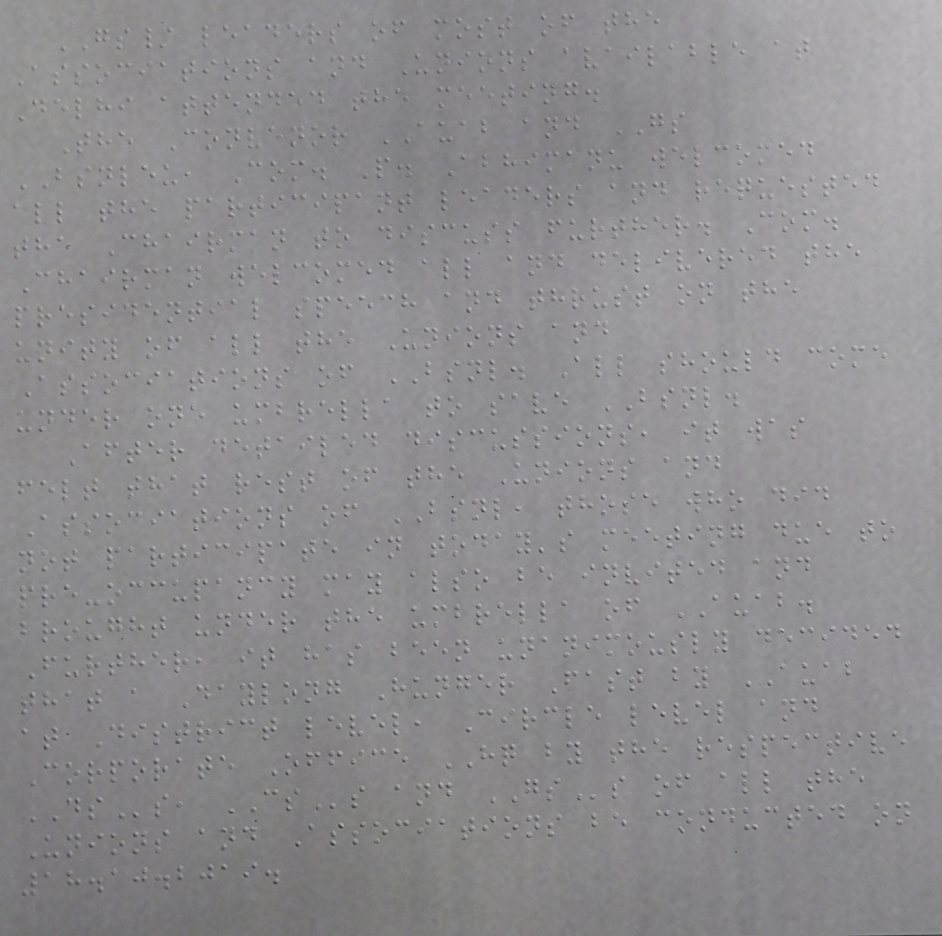GS/ leaders of most of the
Associations and Unions available at
Delhi attended the meeting.
The Convenor AUAB and GS
BSNLEU, Com. P. Abhimanu welcomed
all the participant leaders and requested
the Chairman to discuss further. Com.
Chairman welcomed all and delivered the
presidential speech and thrust on the
unity of all the Unions and
Associations of BSNL. All should come
under one umbrella to save BSNL.
After detailed discussions, it was
felt that rest of the Unions and
Associations of BSNL, those who did
not participate in today's meeting due to
pre-occupancy may also be invited and
brought under the umbrella of AUAB.
Further, it has been unanimously decided
that a Daylong Hunger Fast by AUAB
at District level, Circle level and
Corporate Office HQ by the respective
DSs, CSs and GSs of all the
Unions and Associations be conducted on
18.10.2019.
